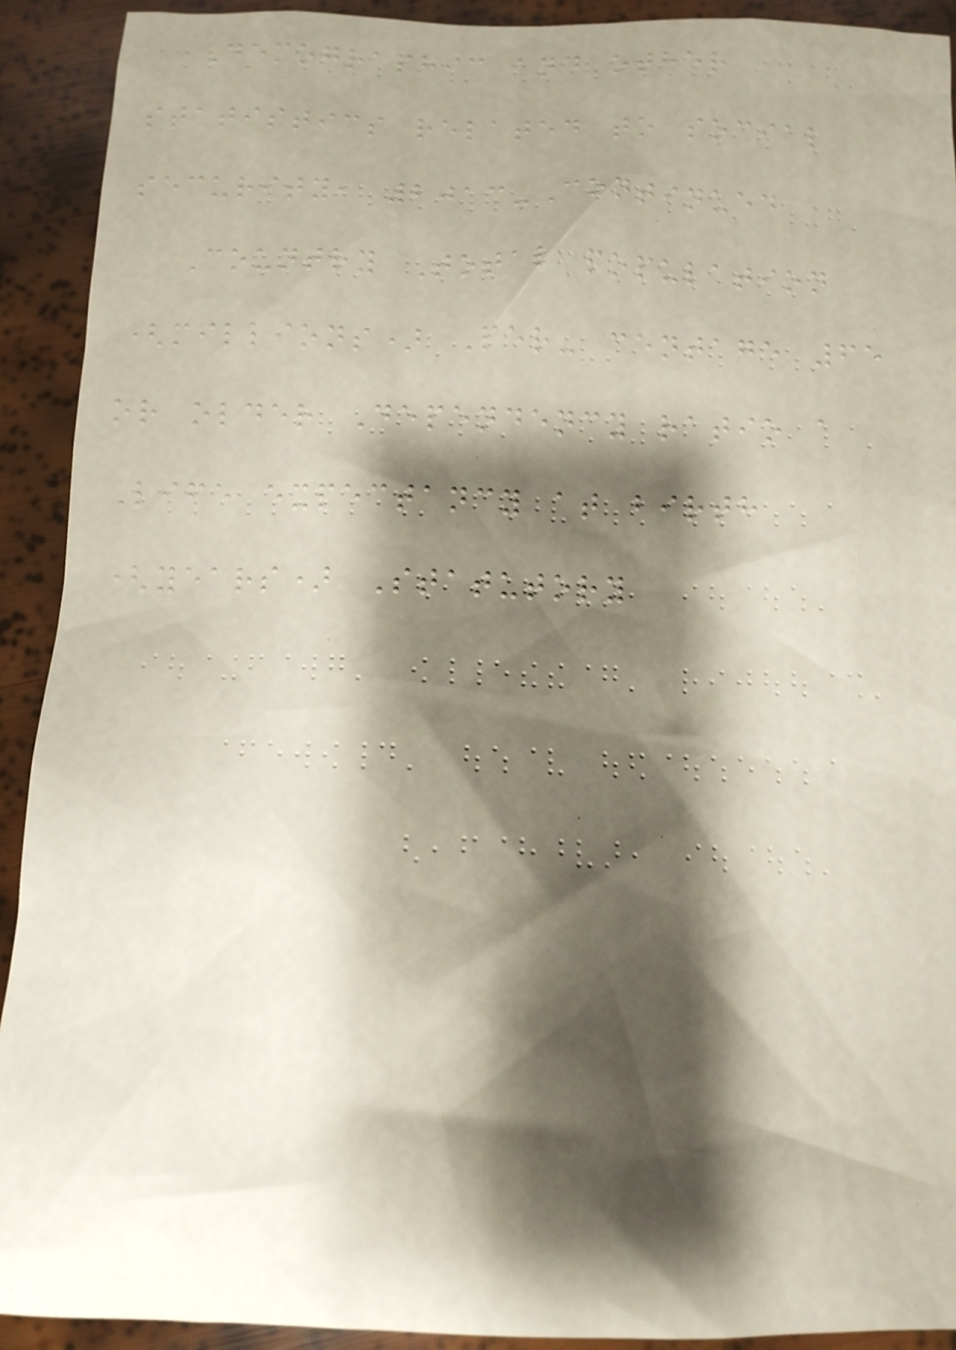Demographic and other
statistics related to social
security, 2013-Continued
Country Total population
(millions) Per- centage 65
or older Dependency ratio a
Life expectancy at birth
(years) Statutory
